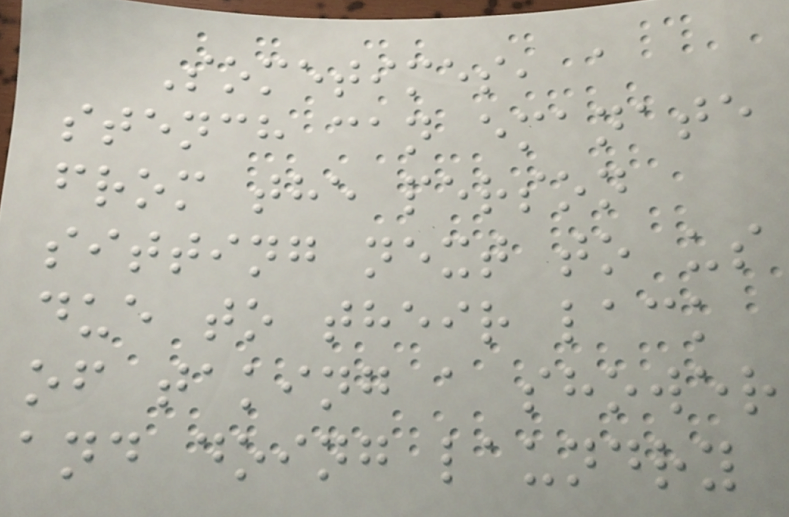Sometimes, a
stench can emanate
from the person
sitting next to us
due to their lack
of taking a shower
and doing laundry
